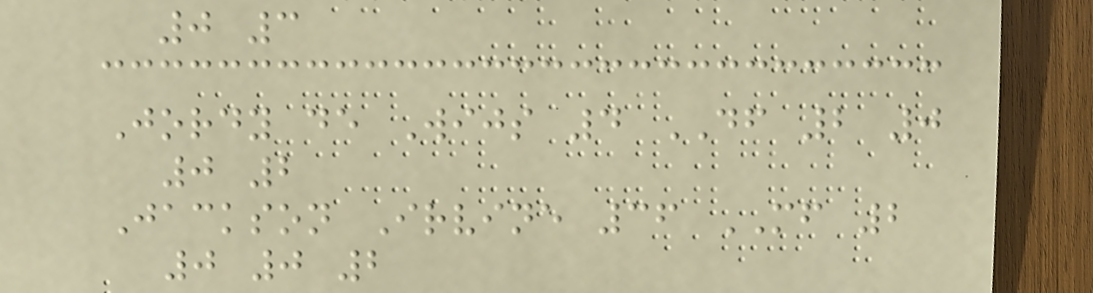0 3
Jordy de Wijs 4 DF 2 0
0 2
Jackson Irvine 36 MF 2
0 0 2
